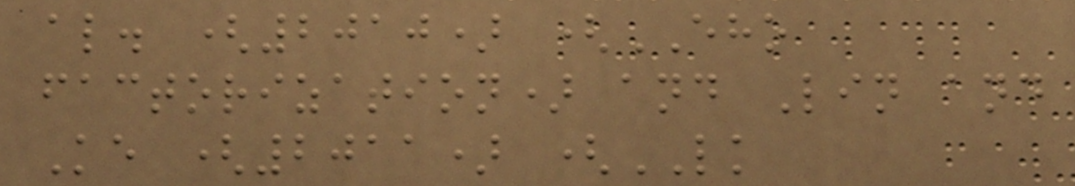al. (2010) (EHO
factorization) and Lin and
Ke (2011) (LK
